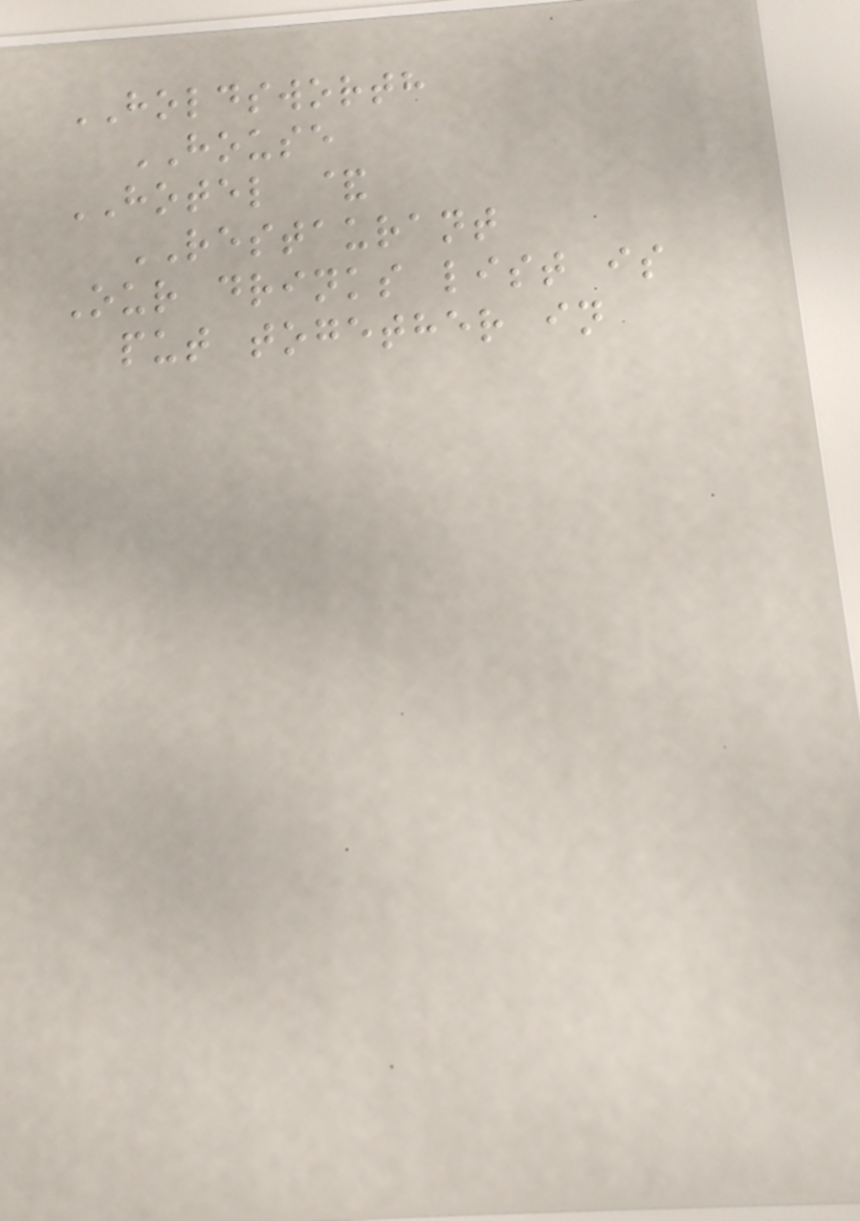HOLDSWORTH
HOUSE
HOTEL &
RESTAURANT
Our drinks list is
put together in
